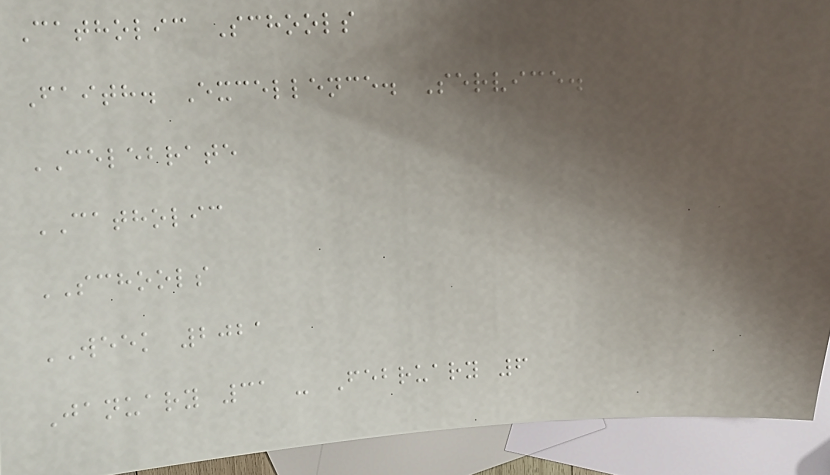Catholic Schools
Faith. Excellence. Service.
CELEBRATE
CATHOLIC
SCHOOLS
WEEK 2021
January 31 - February 6
